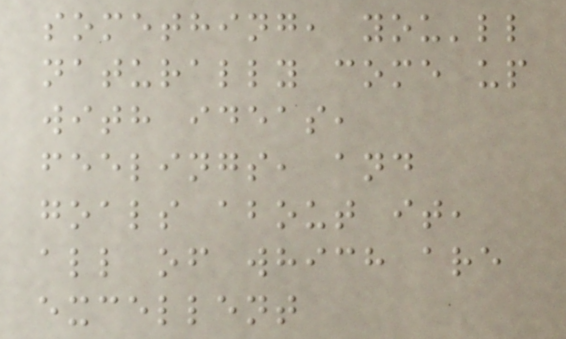something, you'll
naturally come up
with ideas,
feelings, and
goals about it,
all of which are
excellent
